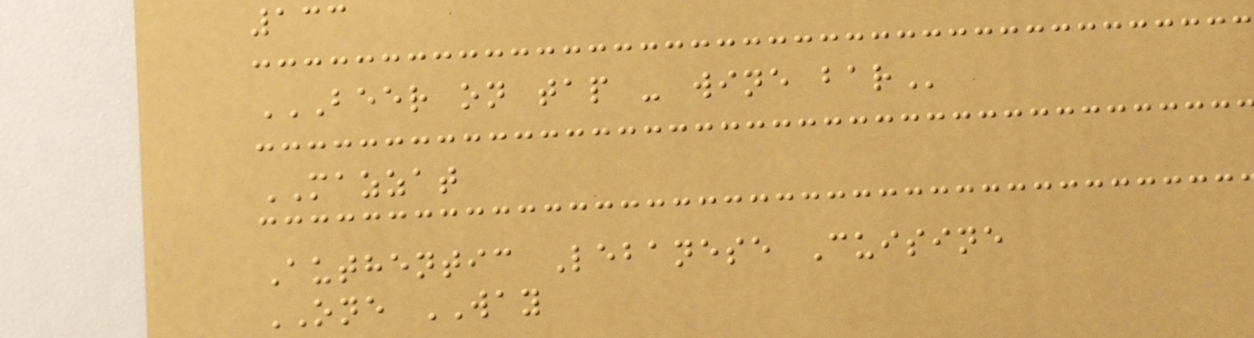133
BEER ON TAP - WINE BAR
MAZZAT
Authentic Lebanese Cuisine
ONE WAY
